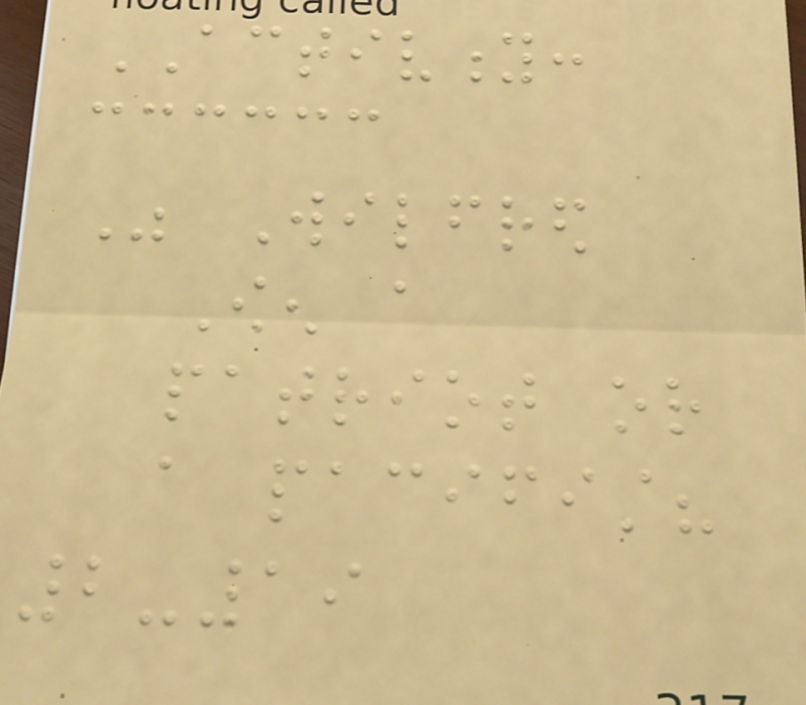ACTIVITY:
Was Wilfred
Owen a
patriot or
a pacifist?
2-19
